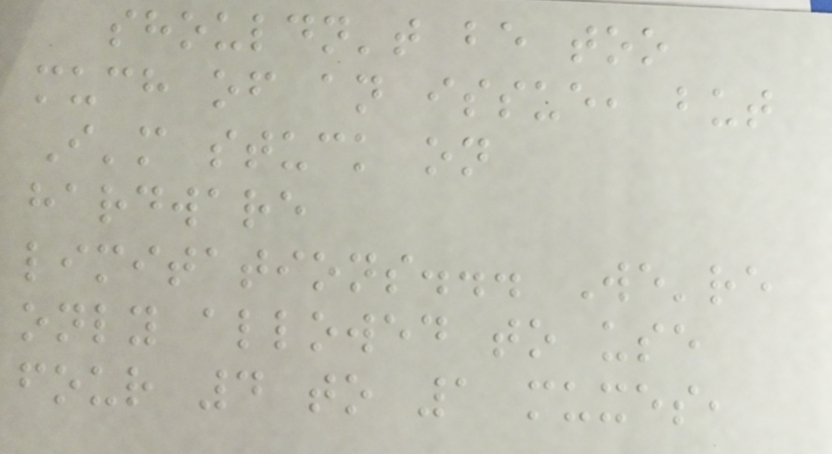shouldn't be too
much of an issue, but
I'm stuck on
hardware
limitations... We're
only allowed to use
four 4 to 1 muxes,
